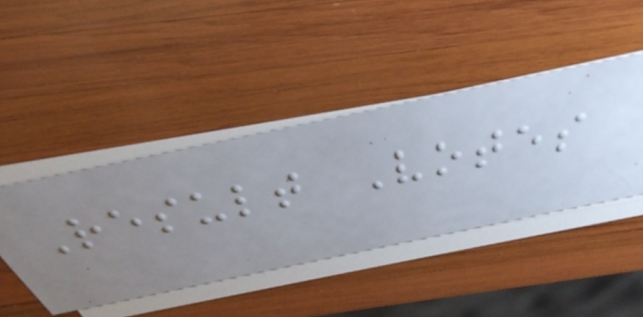Result Votes
